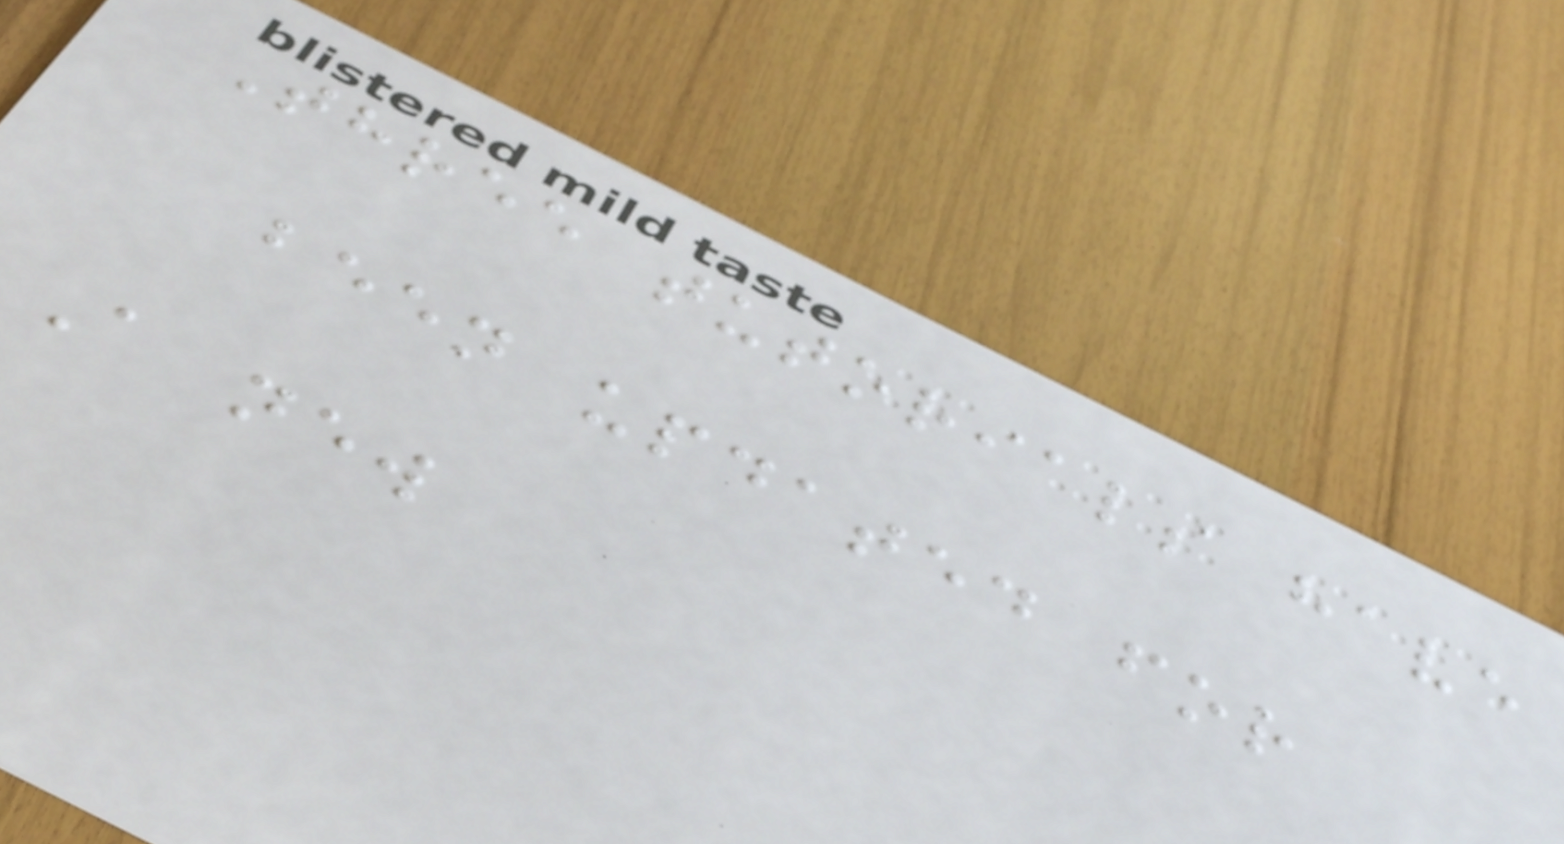Three tutorials have
been updated for
A new
